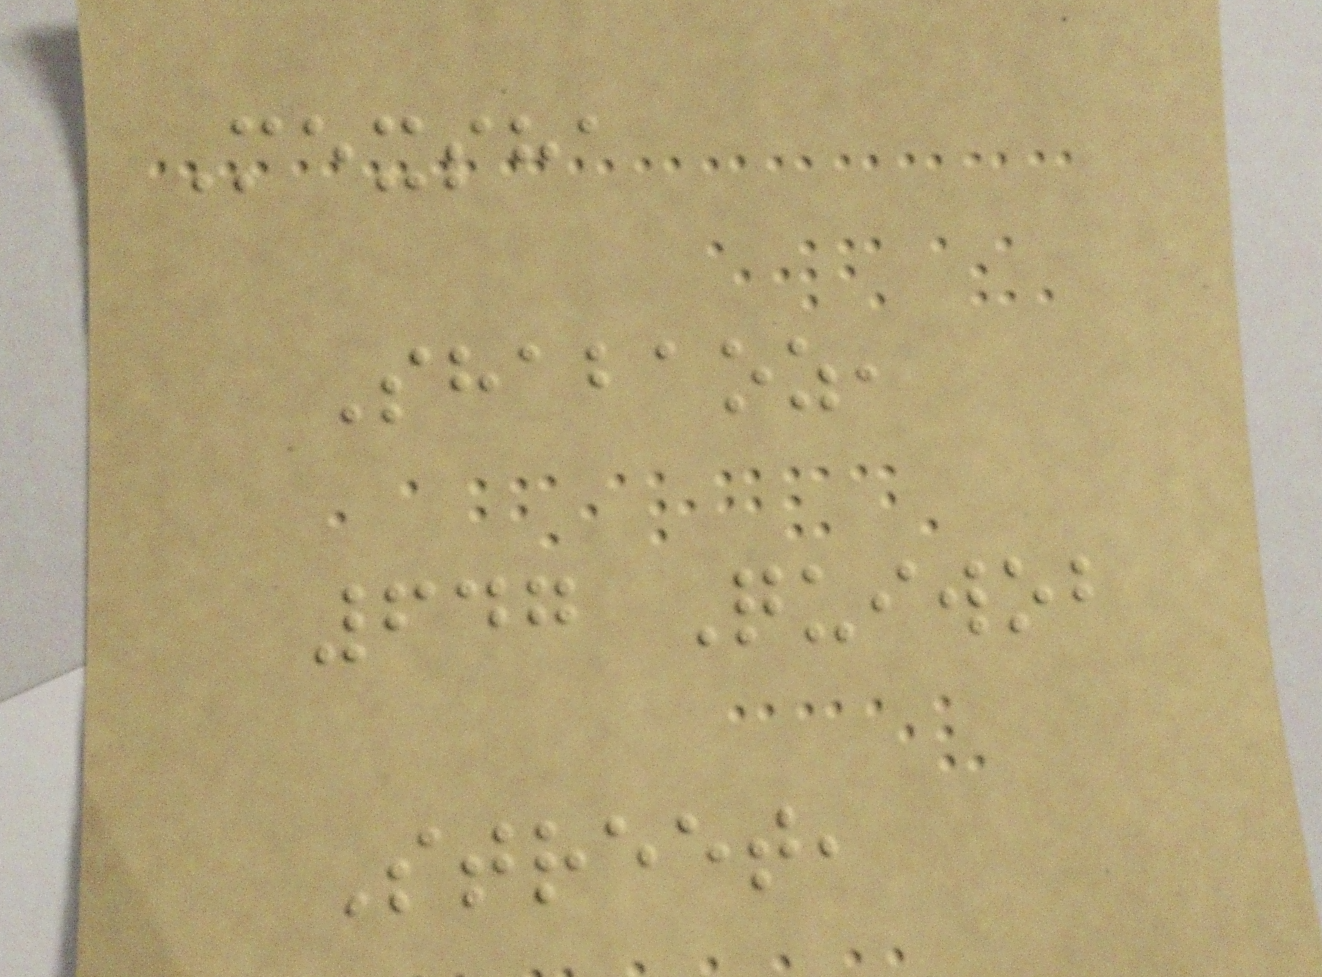Mexsha
Shabaoz,
647 Quiwob
Street,
